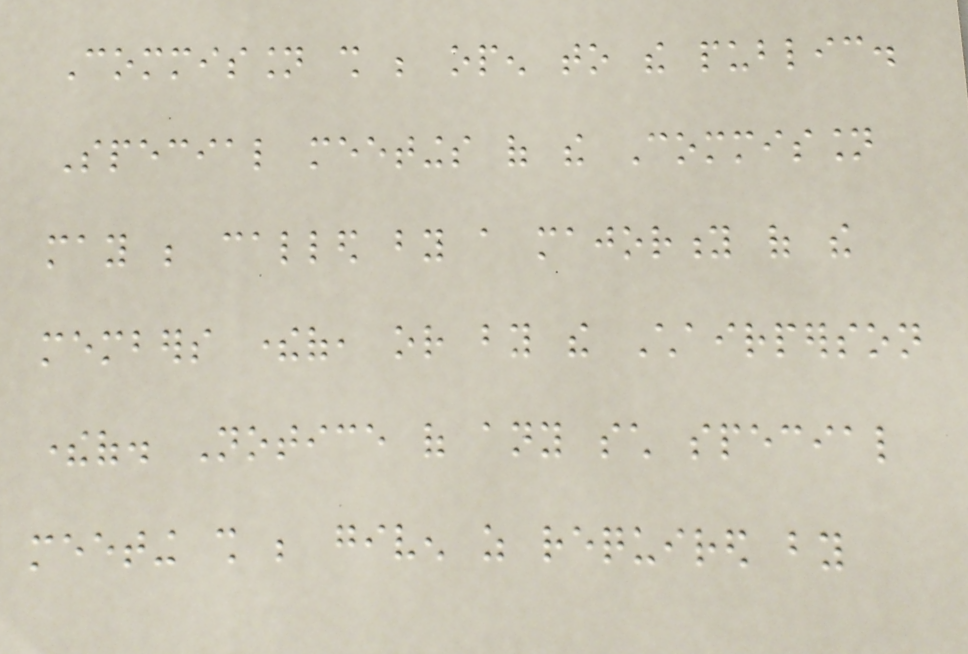Commission shall be open to the public.
Special meetings of the Commission
may be called by a majority of the
members thereof, or by the Chairperson
thereof. Notice of any such special
meeting shall be given as required by
